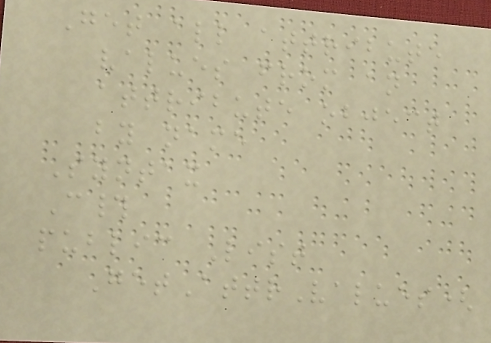Get all attribute
values from an
attribute object
by name
Syntax
C#
public List
GetAttrValues(
